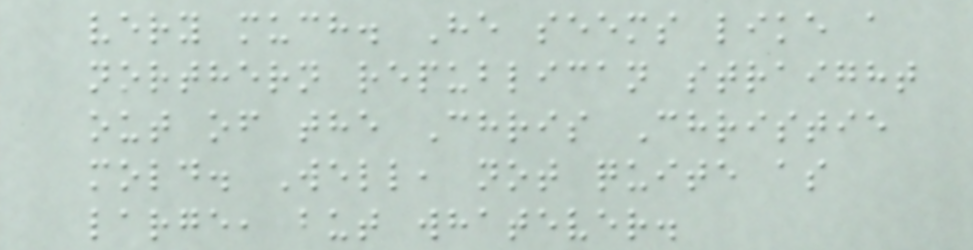very much. He seems like a
northern republican straight
out of the Chris Christie
mold. Well, not quite as
large, but whatever.
